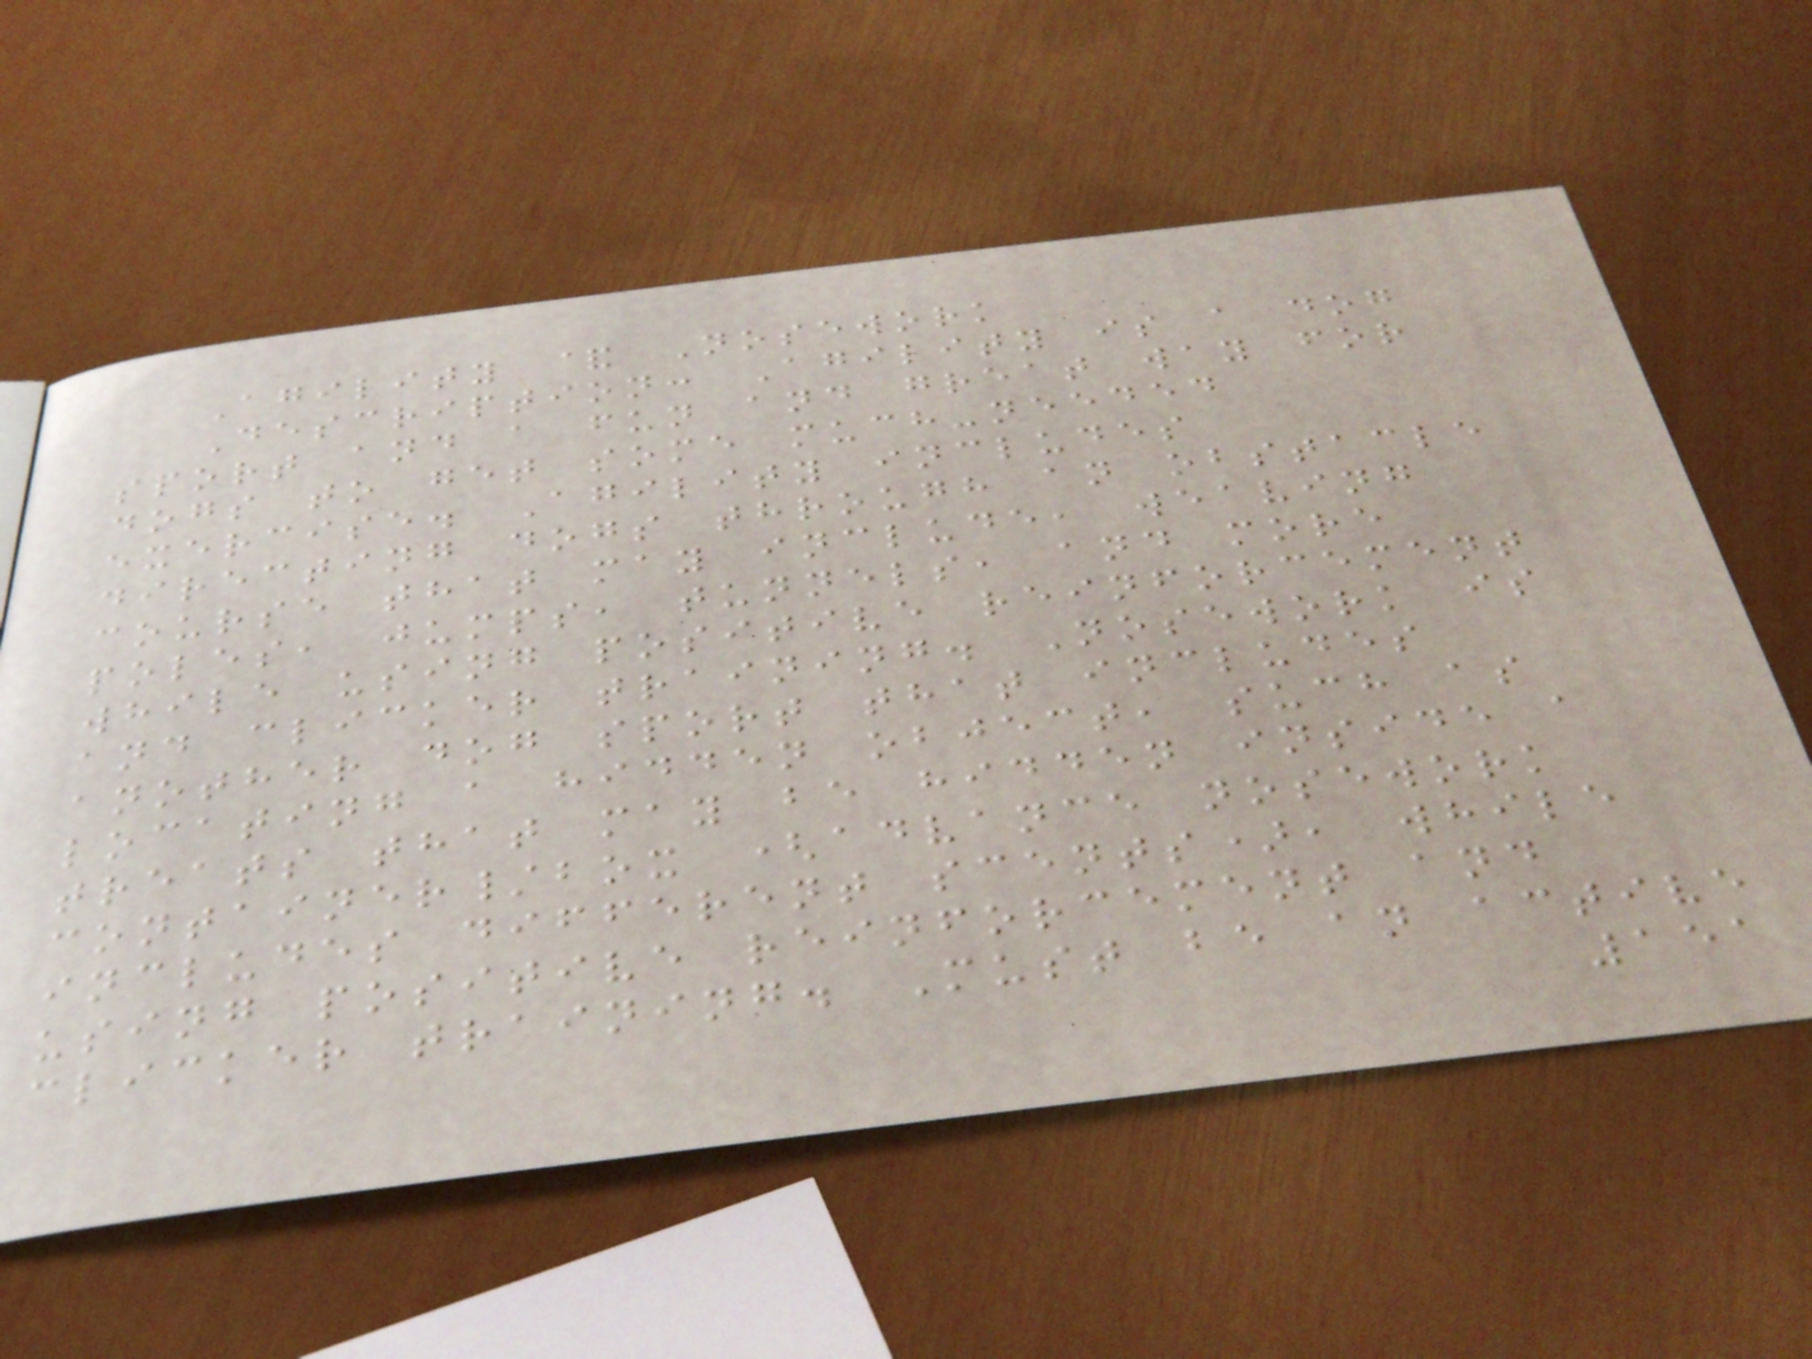Agility & Nosework
Description: Agility is a dog
sport and a fun and great way for
dogs to get some much-needed
exercise. Agility includes
directing dogs through an obstacle
course that may include, weaving
poles, jumps, tunnels, and more
while using positive reinforcement
and clicker training. Nosework is
another dog sport that includes
locating a hidden object, such as
treats that may be hidden inside a
container/box (advance nosework
includes different scents), while
using positive reinforcement and
clicker training. Must be an active
151
